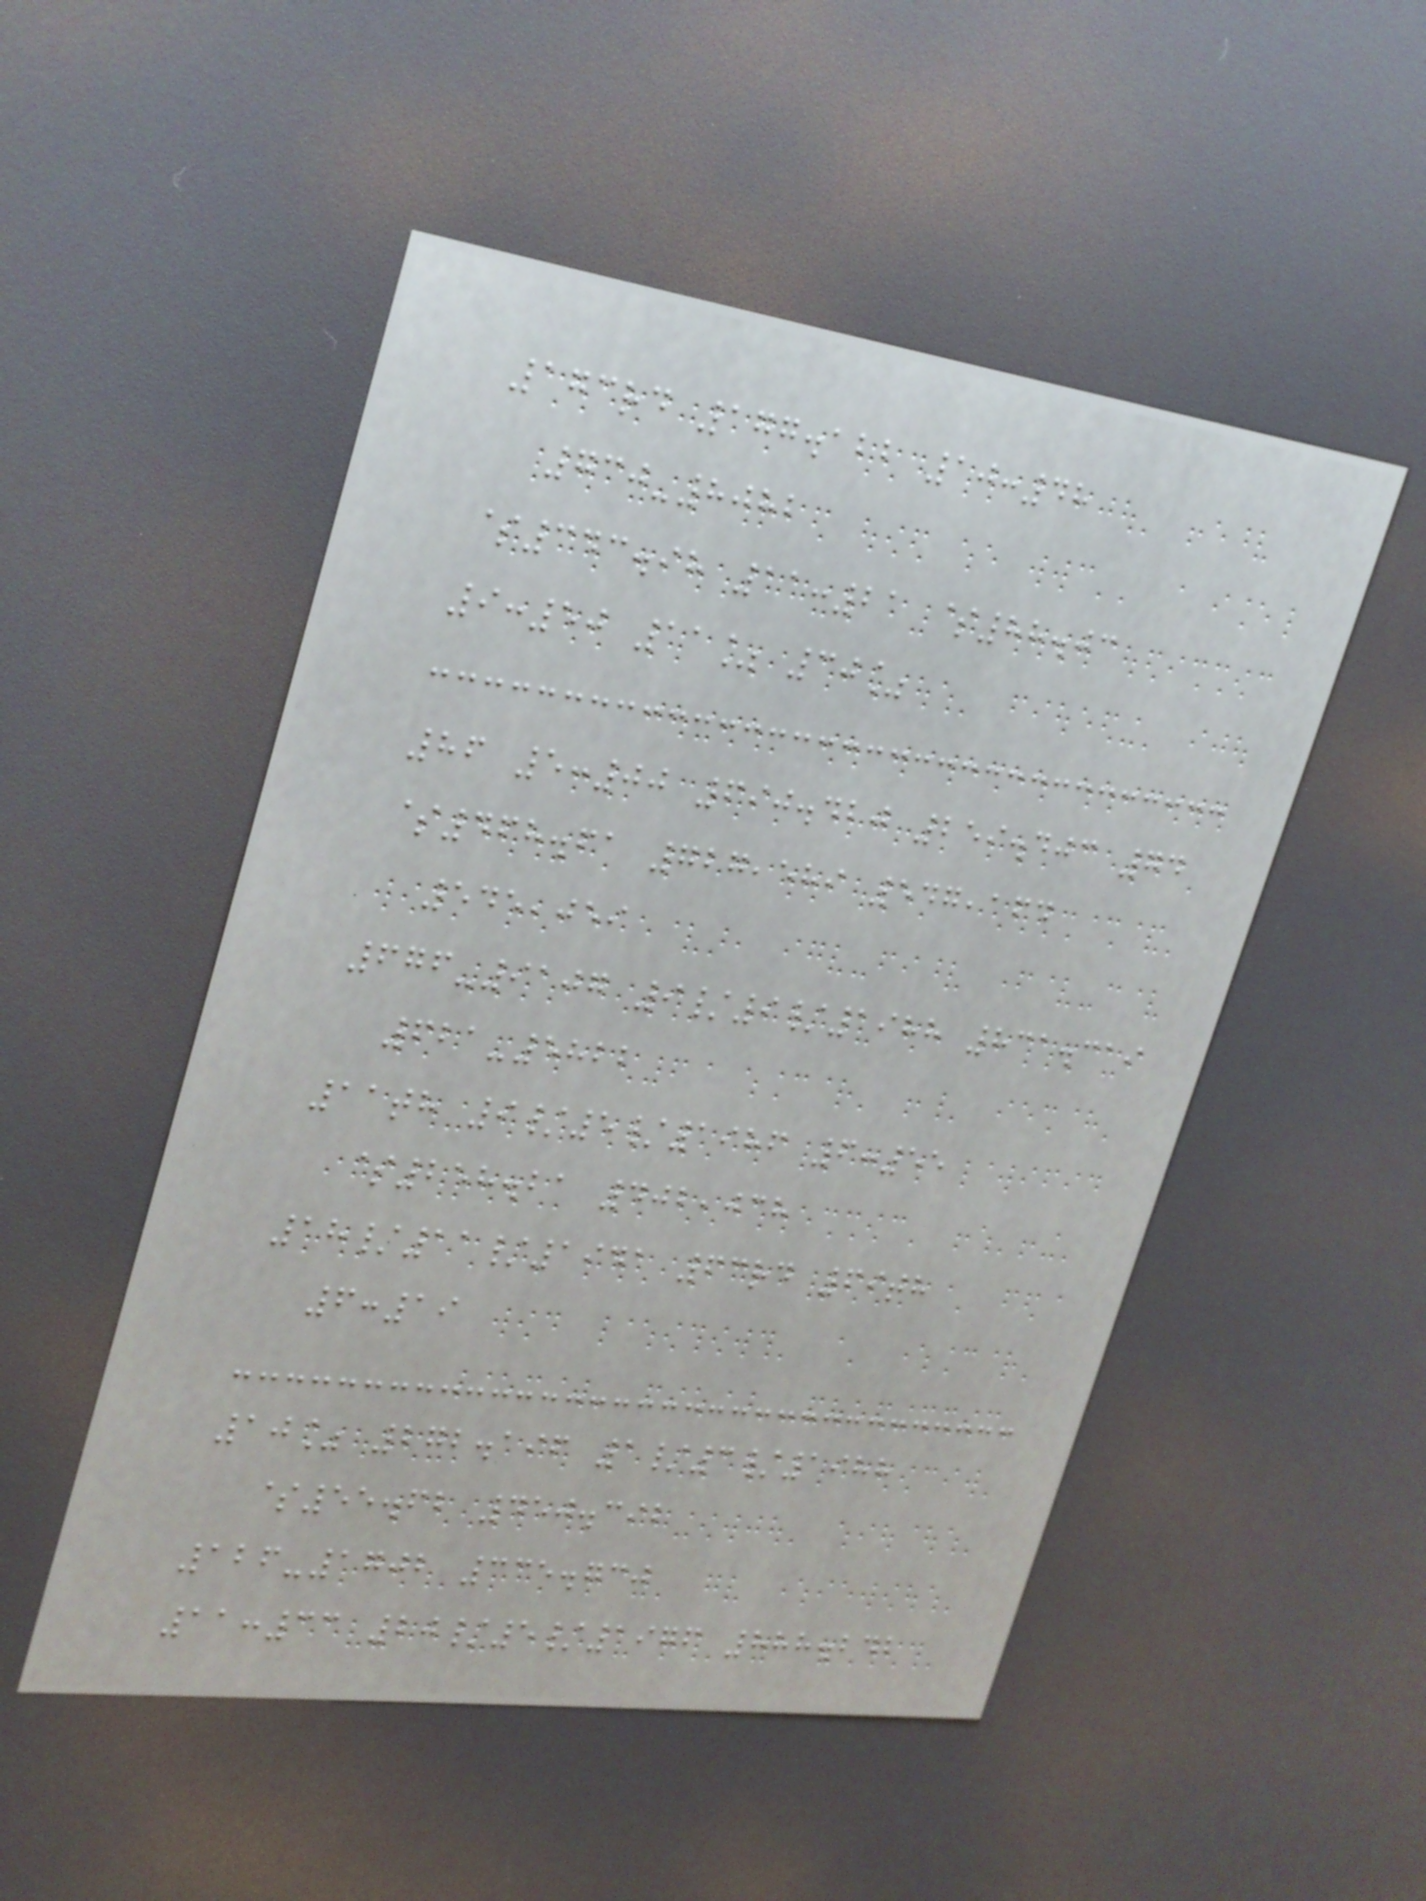173rd 177.122 10:48
730-8082
$343.98 11:21 $88.03
9:50 11% 30%
86 5:00 690.420 259.403 74
$468.61 727,589 547,164
545,059
676-9107 9/9/1988 831.319
621-5822
11th 9/5/1986 6:55
$258.21 402,038
18/11/1941 63rd 69th
6:19
10% 272.196 1/3/1988
$55.62 450.392
126-1702 335.730
11:33 20/5/1976 888.242
